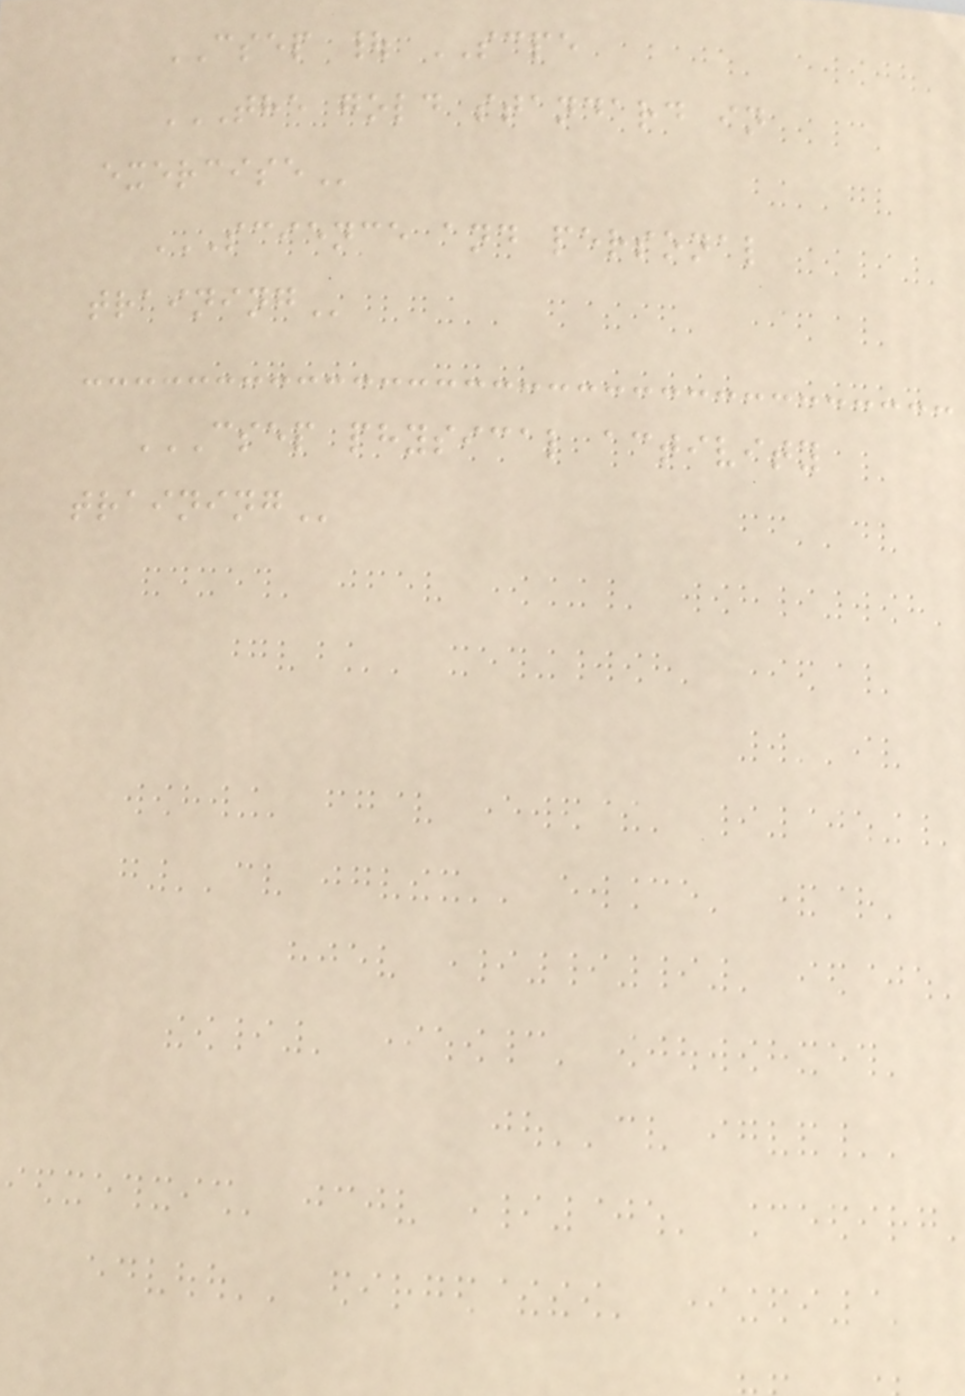CSEP | SCPE
THE GOLD STANDARD IN
EXERCISE
SCIENCE AND PERSONAL
TRAINING
CSEP PHYSICAL ACTIVITY
TRAINING
